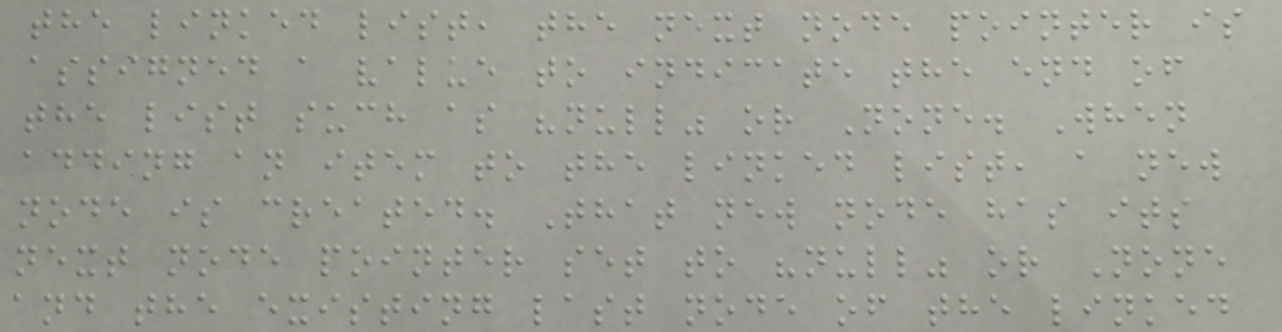the linked list, the next node pointer is
assigned a value to indicate the end of
the list such as "null" or None. When
adding an item to the linked list, a new
node is created. That new node has its
next node pointer set to "null" or None
and the existing last node of the linked
